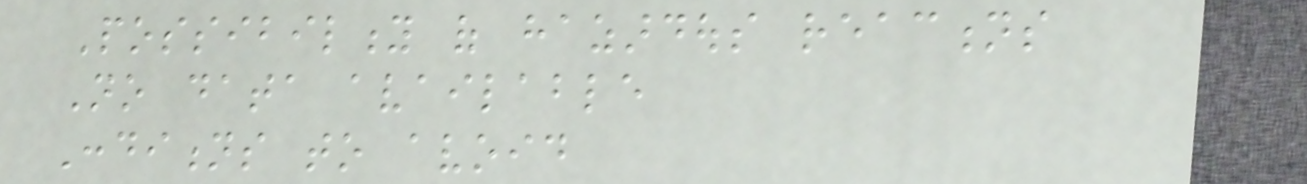Possibility of hazardous reactions
No data available
Conditions to avoid
